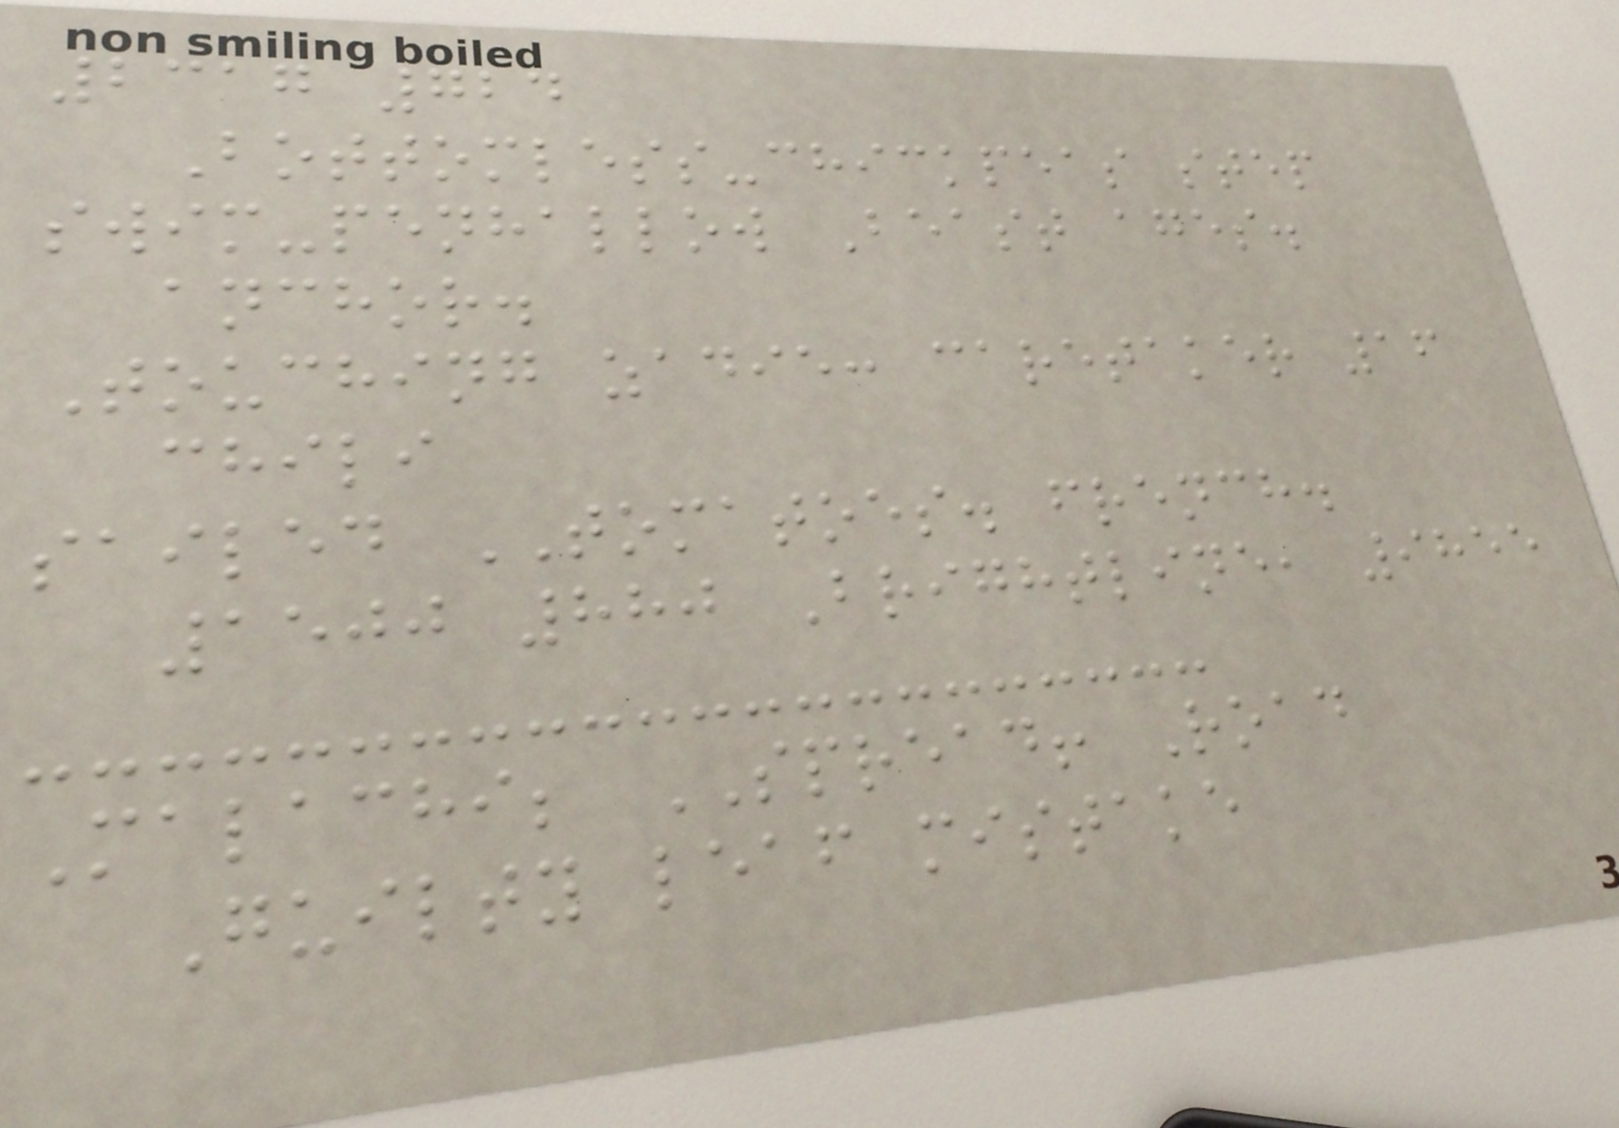2317 724
Bottomless-chickpeas step
swim-penhallow Beast ages.
anchor.
Touching zadie: caretaker 16
chili
sailed TOMATOES. french.
1500 880 Brightline, 9855
Malachi; SPREAD! Road
Guilty leaf mistake
